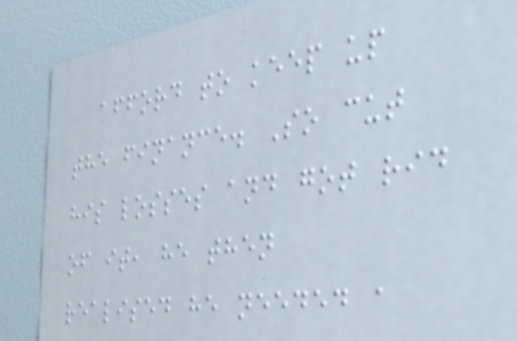afford to keep up
the finance. So cut
his losses and got rid
of it, he then
realised he needed a
